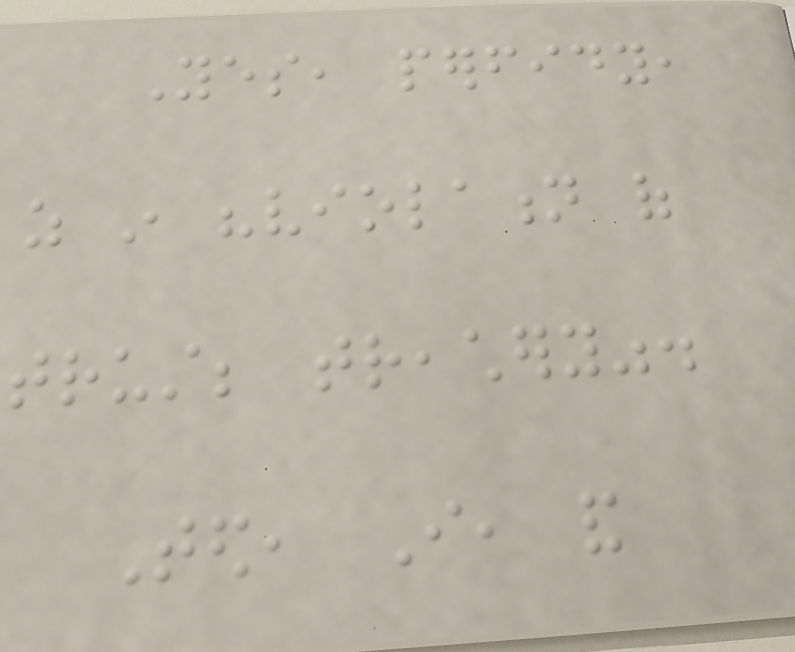Yes, perfidy,
as in "violation of
trust; treachery".
Ted, I, and
